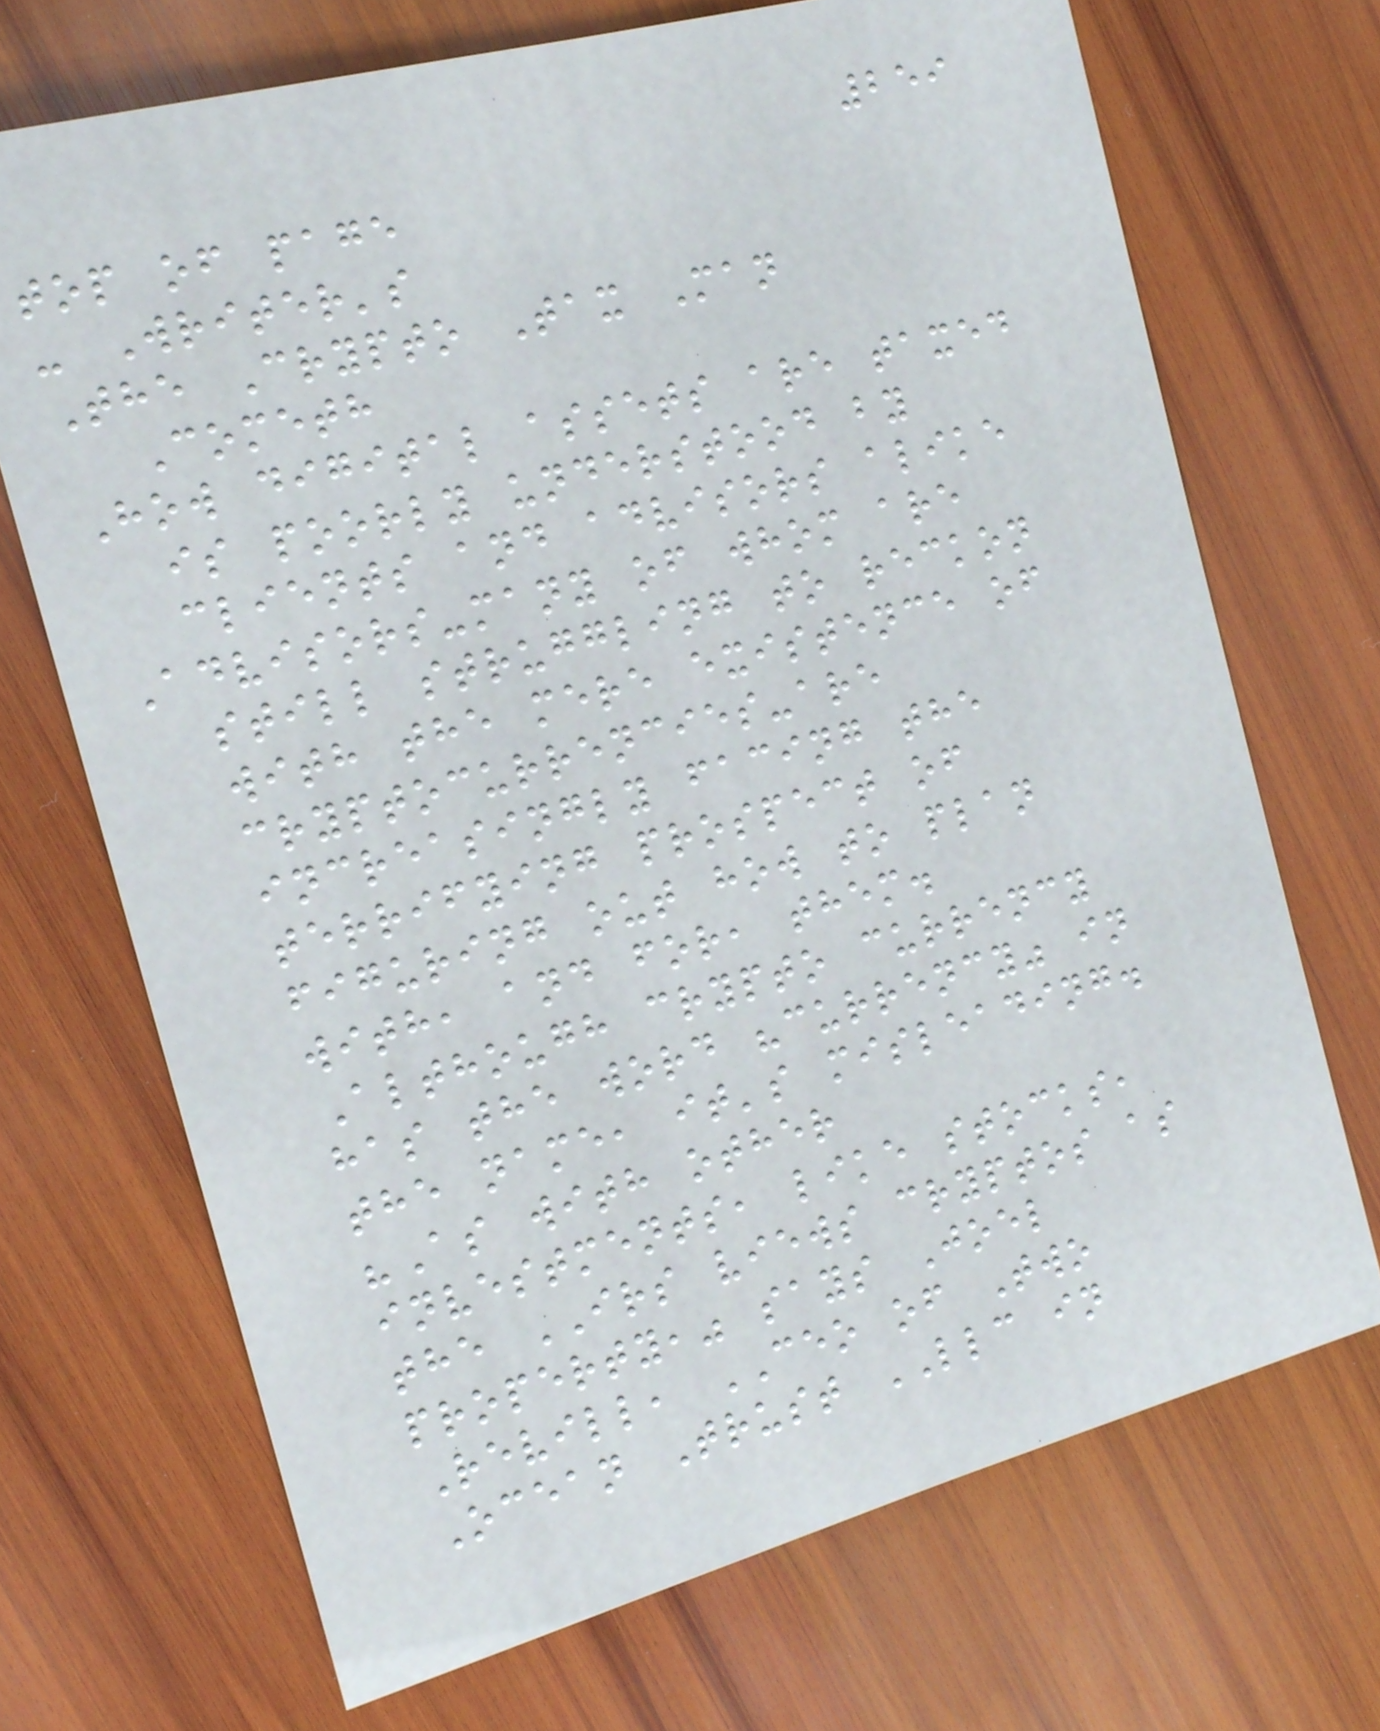259
top of page
- Writer's
The Crypto Tax Man
Cometh
How digital assets are taxed
is poorly understood by
clients and advisors alike
Advisors-many of whom are
still struggling to reckon
with the mere existence of
cryptocurrencies-are
increasingly facing the
terrifying prospect of
figuring out how to plan
with, and for, them.
Although crypto currency
has the word "currency" in
the name, it's misleading.
"As with other
investments, like stocks,
the IRS views cryptos as
property," says Joel
Revill, CEO of Two
Ocean Trust LLC in
